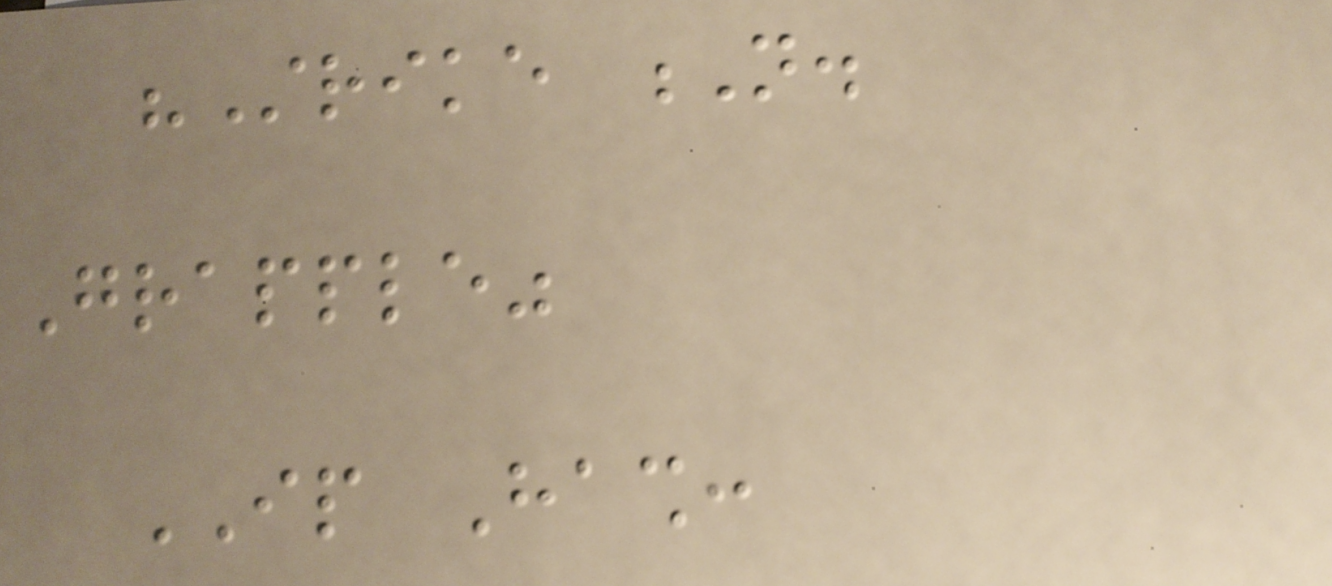"Strike N.
Grapple"
IP Hash:
